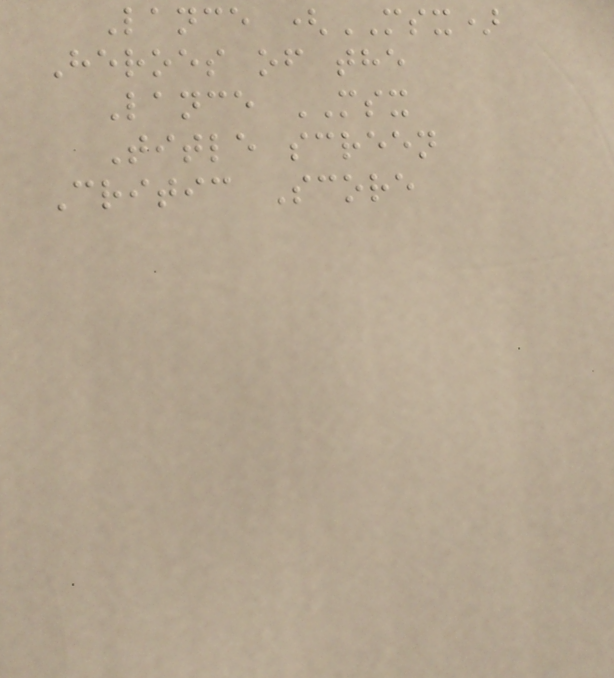Lance (MSX)
Heroes of the
Lance MSX
Title screen
Critic Score
